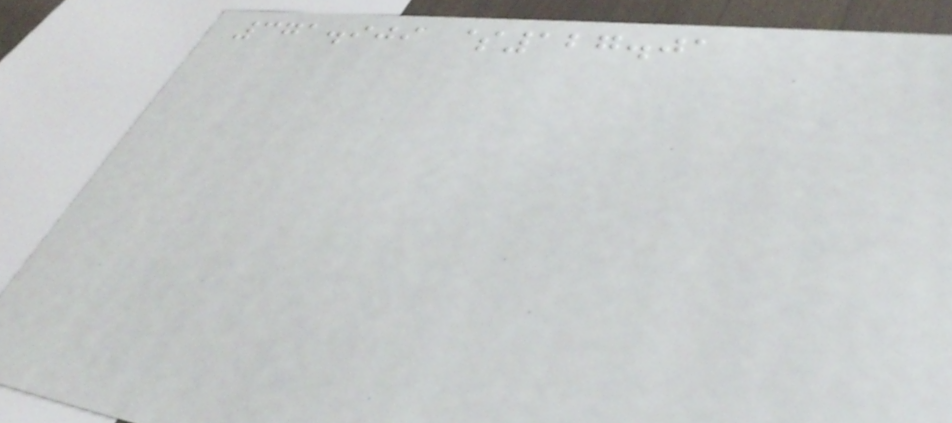371.909 $127.01
